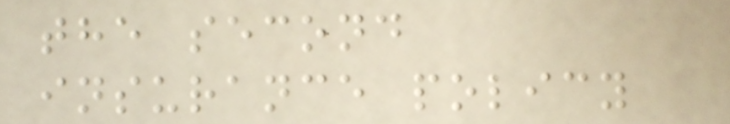the second
insurance policy
